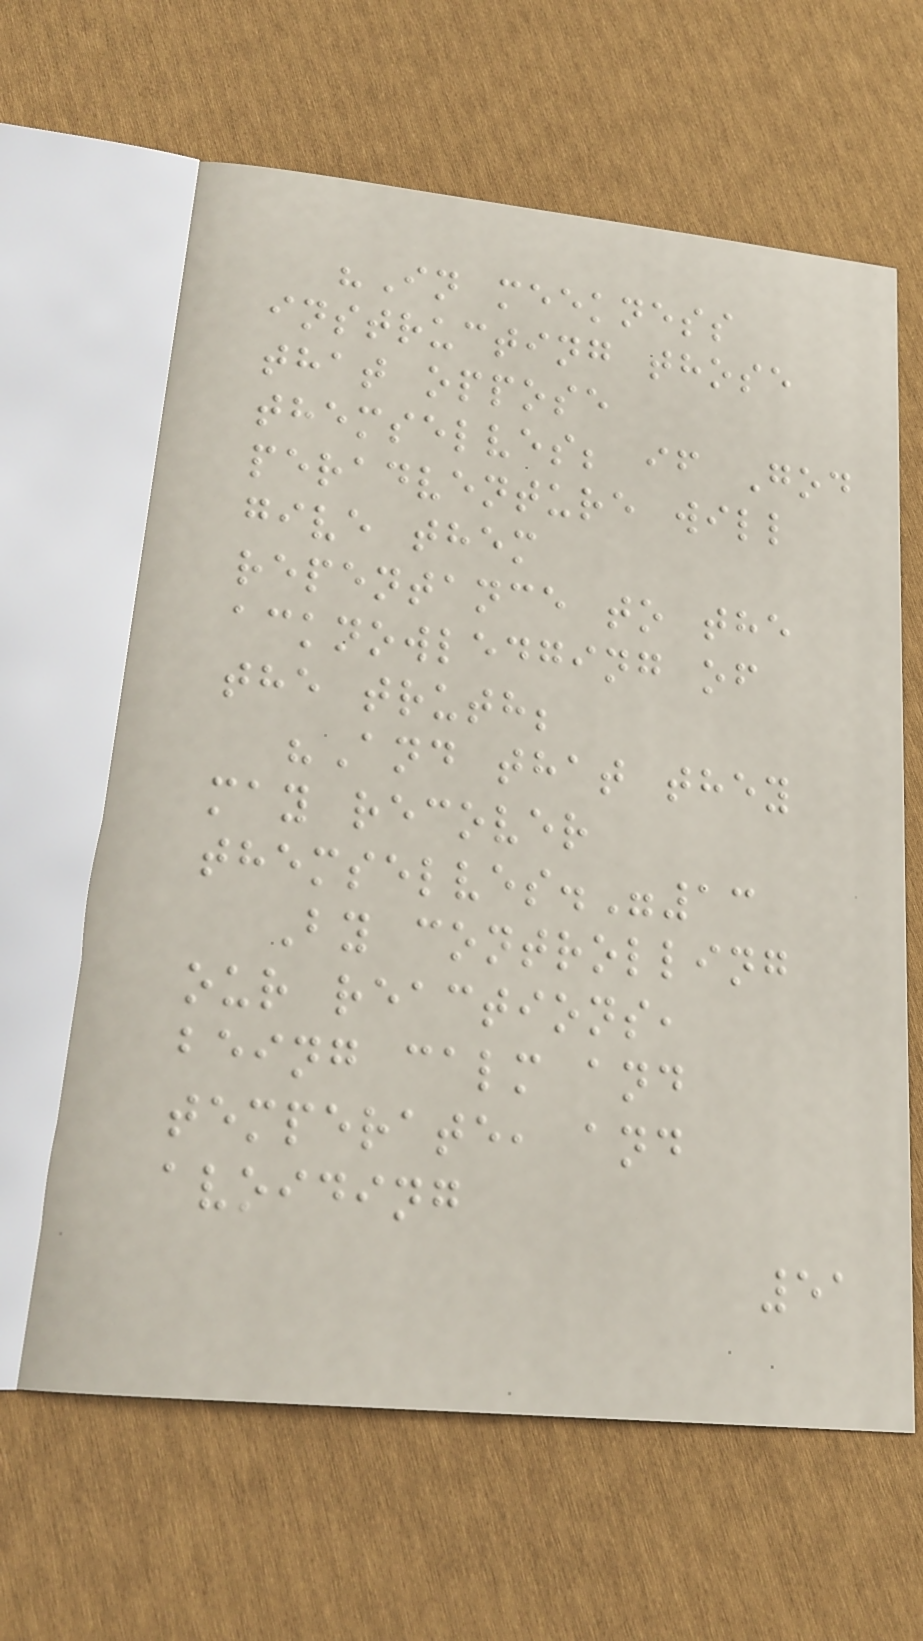"In meekness
instructing those
that oppose
themselves; if God
peradventure will
give them
repentance to the
acknowledging of
the truth;
"And that they
may recover
themselves."13
By controlling
our reactions,
being calm and
temperate, and
avoiding
51
